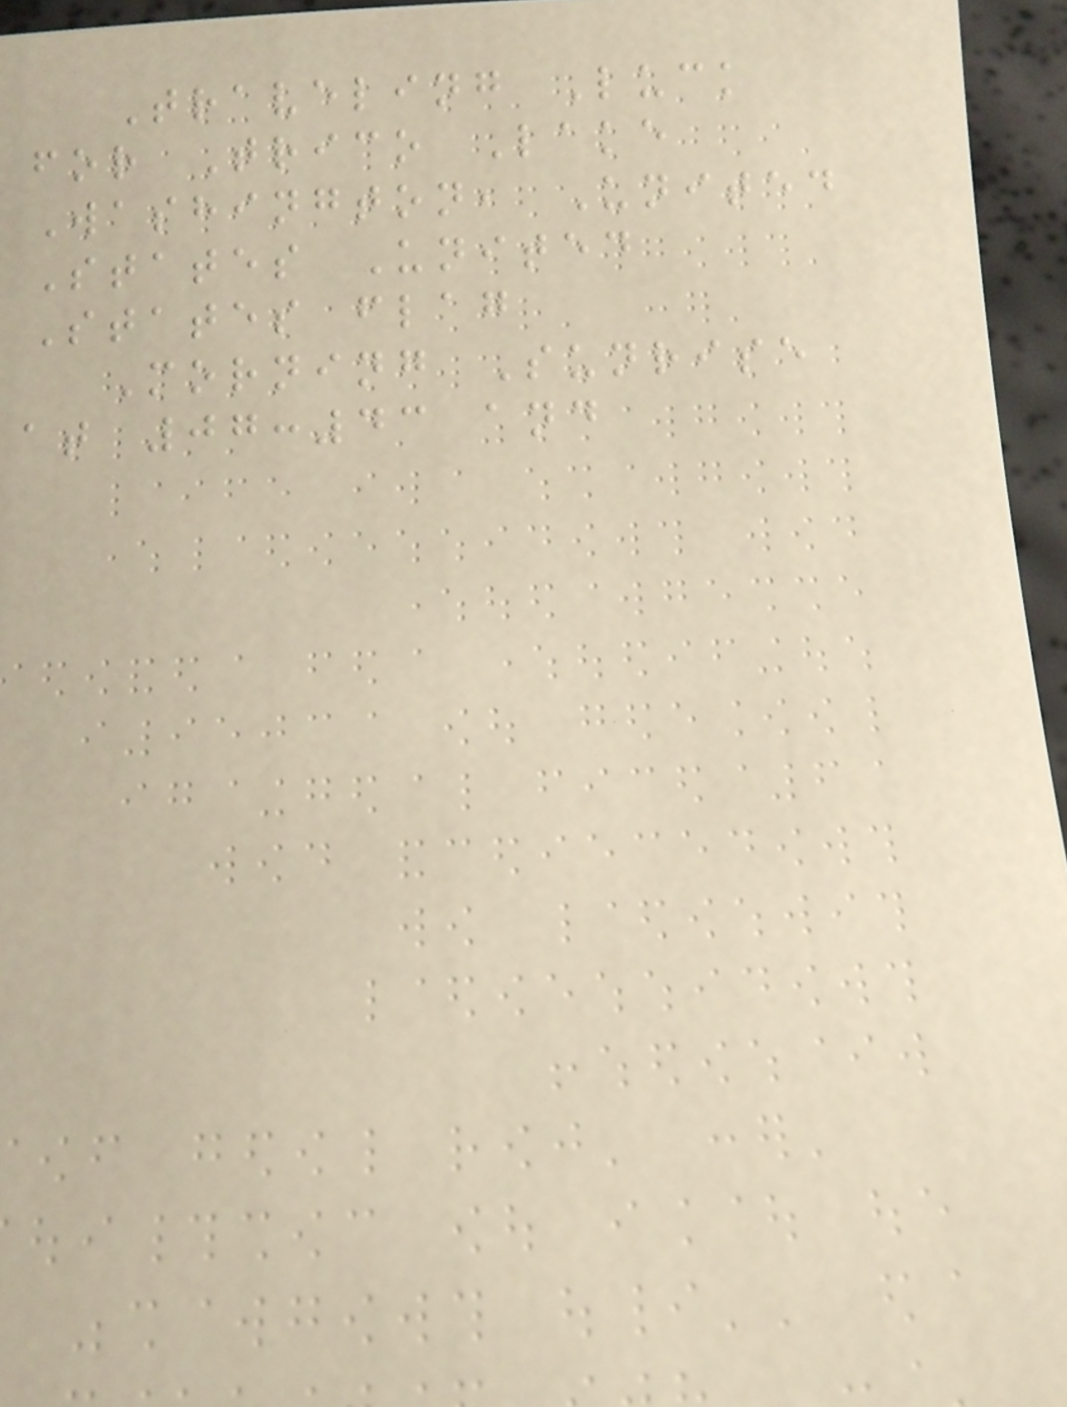Traveling Luck
for Trico Lake
Washington, United
States United
States flag
Morning Sunrise
at 07:43 and
